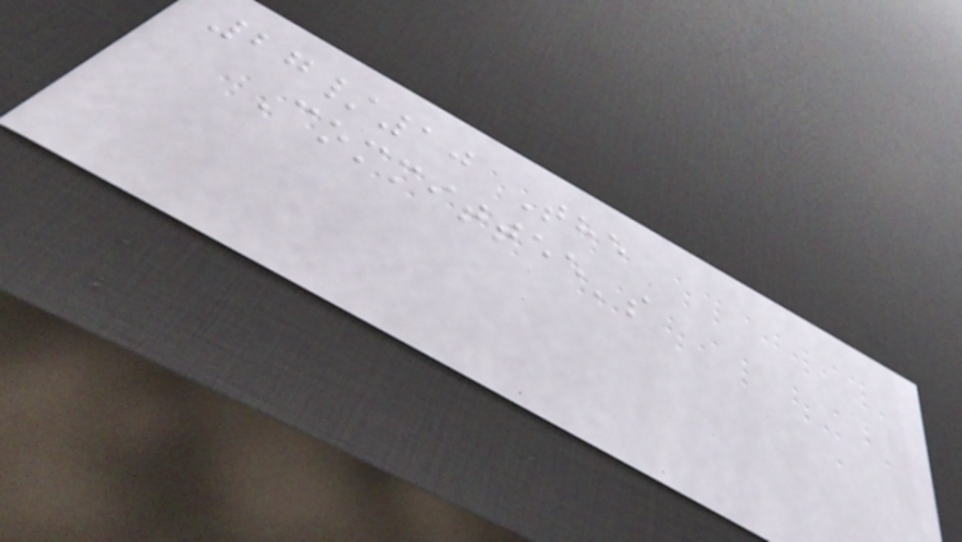27/10 The
Committee's
